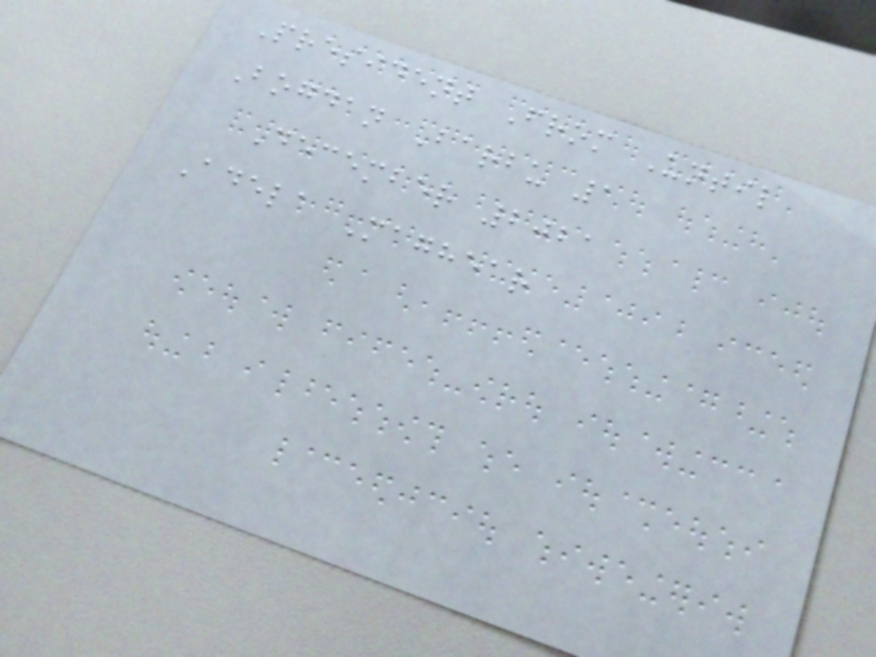President From Until
Bogdan Barbu 1
December 2021
Adela Maghear
